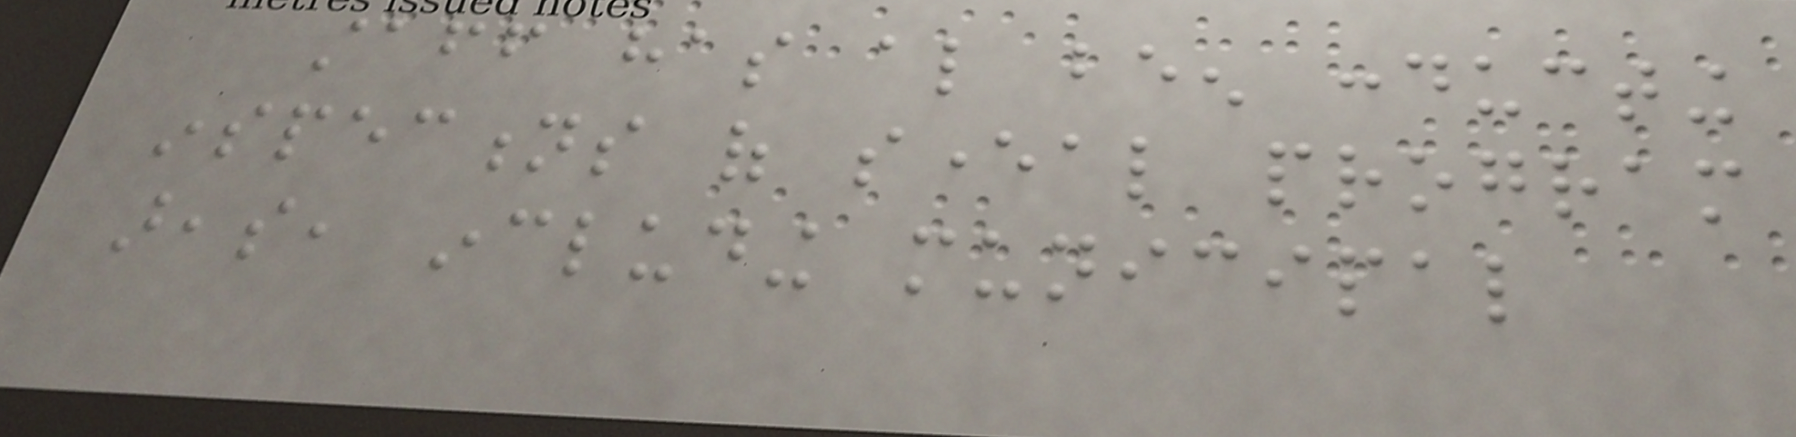staff has also been conducting
inspections of several program
areas, including municipal
